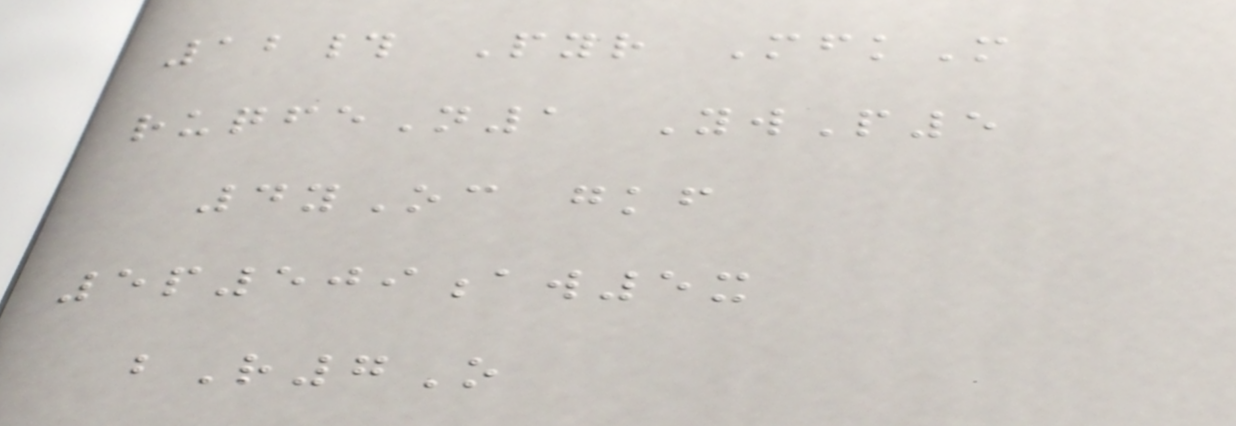12# Pyr MfkM
ruqfeN1 YwP5
4yOc gkf
5p509aw5x
bR7O
